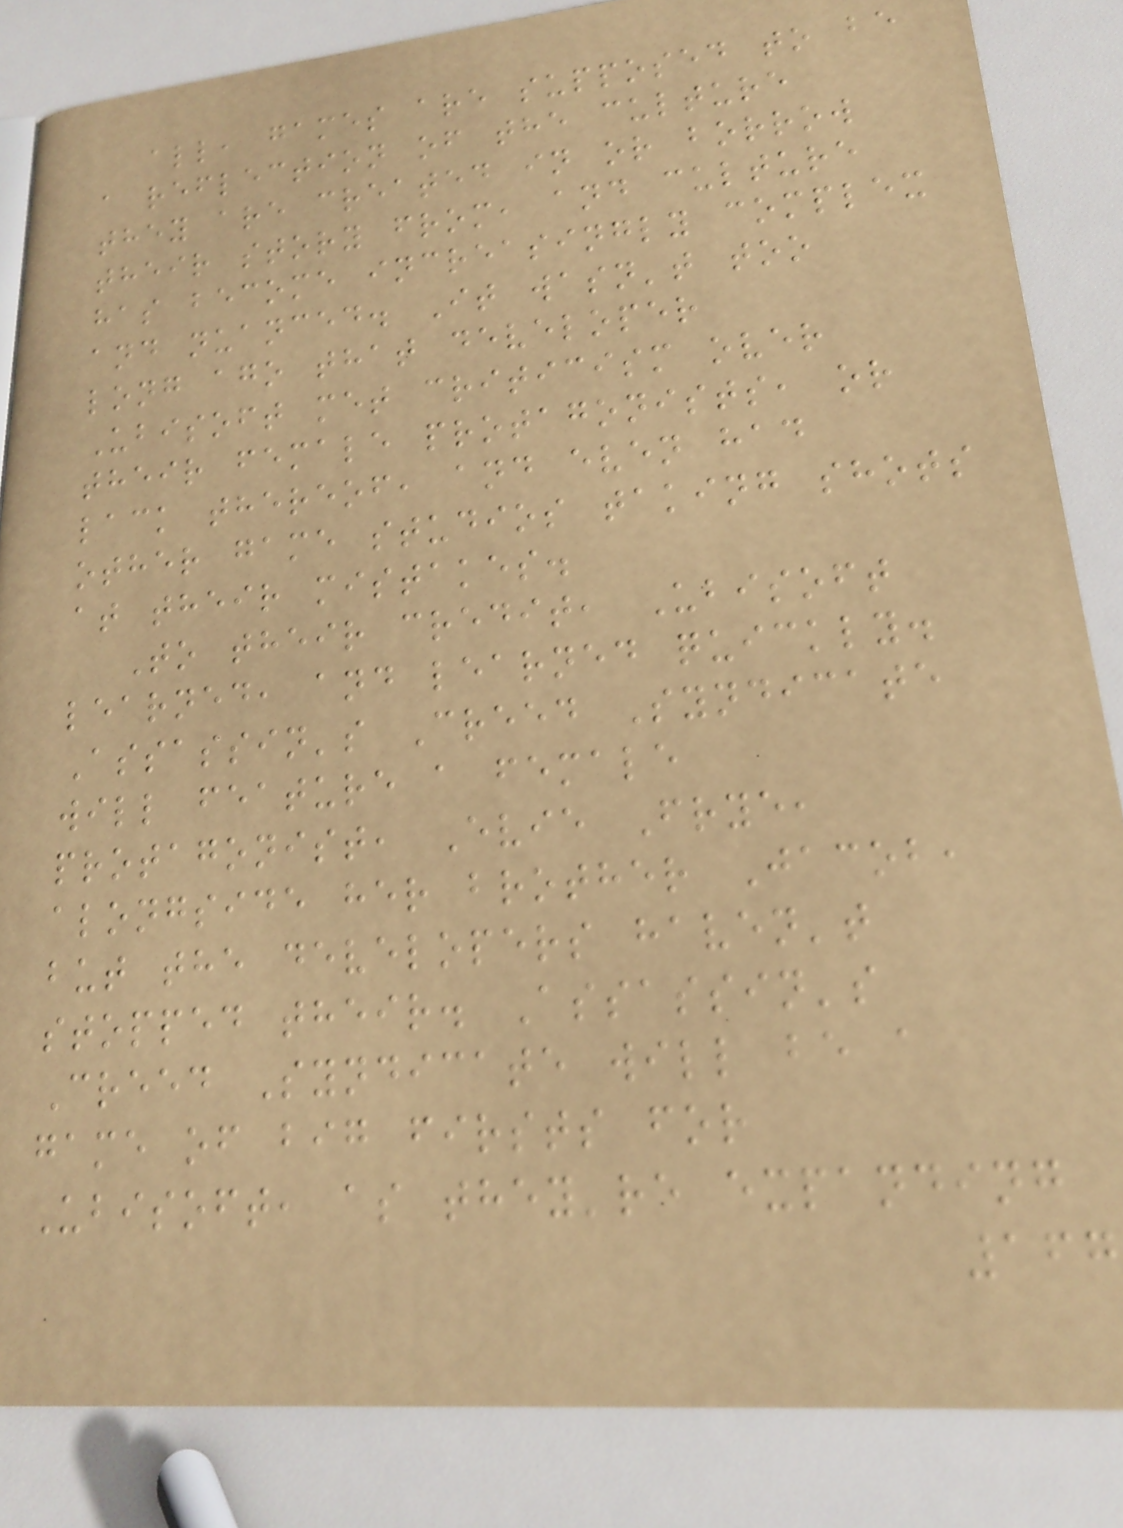all, games are supposed to be
a reflection of the culture
they are created in or borrow
their story from, and culture
has become increasingly complex
and nuanced. It wasn't too
long ago that developer
Ubisoft met criticism over
their female protagonists, or
lack thereof, and even had
other game studios taking shots
at their mistakes.
To their credit, Ubisoft
learned, and learned quickly.
Assassin's Creed Syndicate
will feature a female
protagonist, Evie Frye,
alongside her brother Jacob,
but the developers haven't
stopped their. Assassin's
Creed Syndicate will be a
game of big firsts for
Ubisoft, as they're expanding
167
